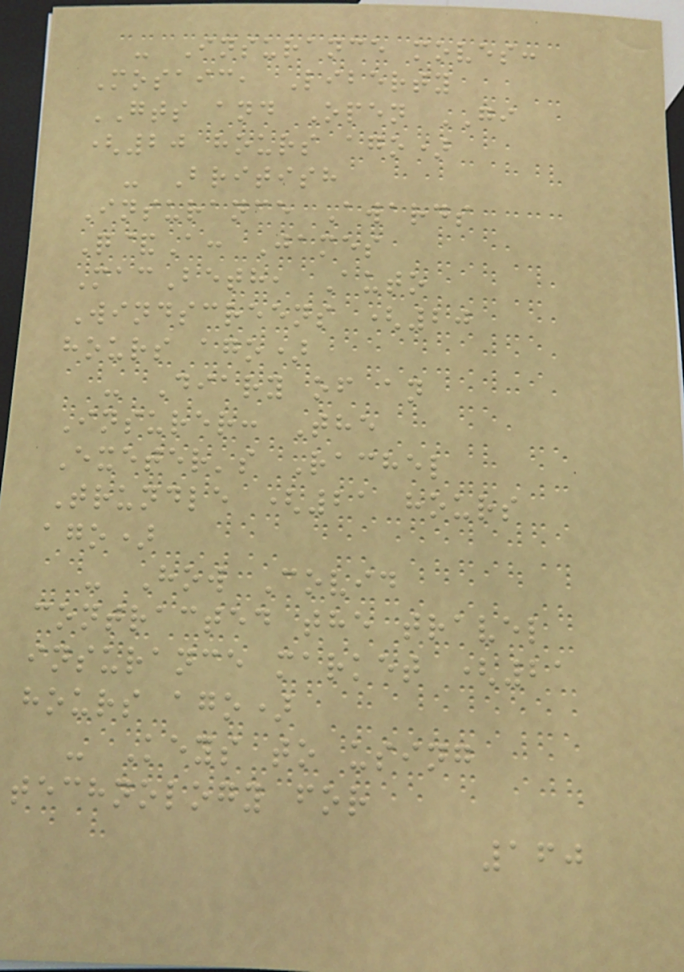- Insurance moves:
Mosaic, Liberty
GTS and Open GI
(20 hours ago)
- British
Insurance Awards
Q&A: James
MacBeth, Auto
Windscreens (20
hours ago)
- Diary of an
Insurer: The
Exeter's Rachel
Trundle (21 hours
ago)
- How Covid
contracted the travel
insurance market (21
hours ago)
- Keys to using
technology for
160
